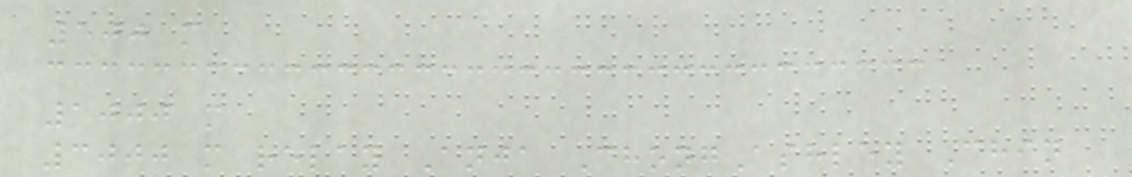500 m
1000 m
3000 m relay Anja ChongAshley Chin
